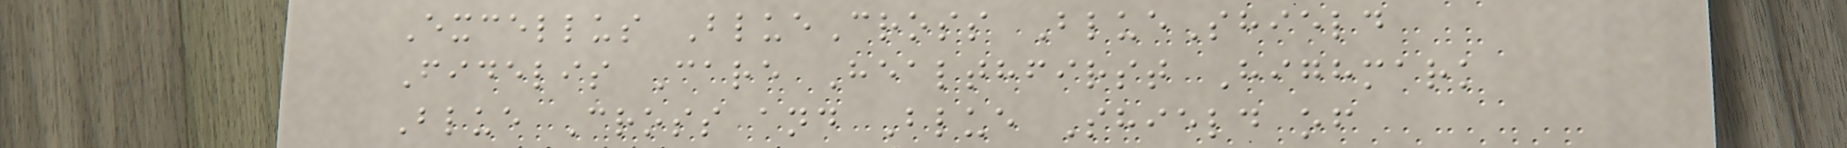Excellus BlueCross BlueShield
Fidelis Care Healthfirst Highmark
Blue Cross and Blue Shield of
